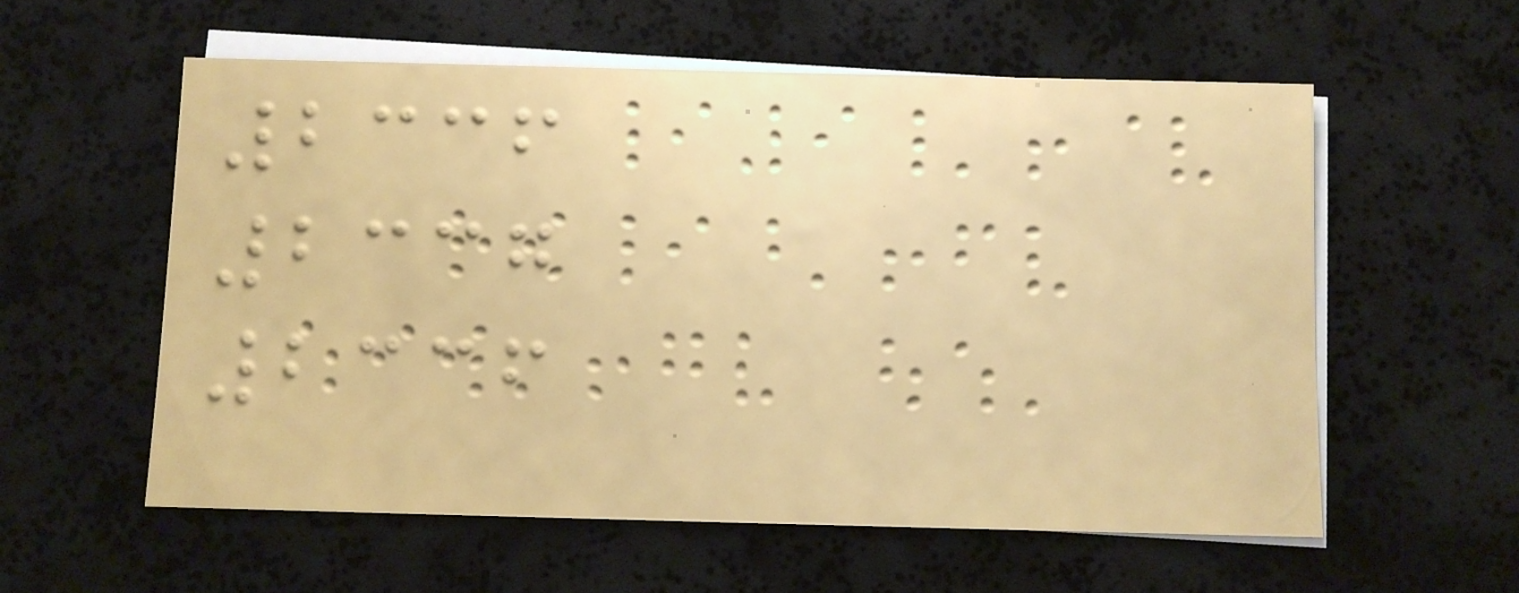2336
2337
2336
